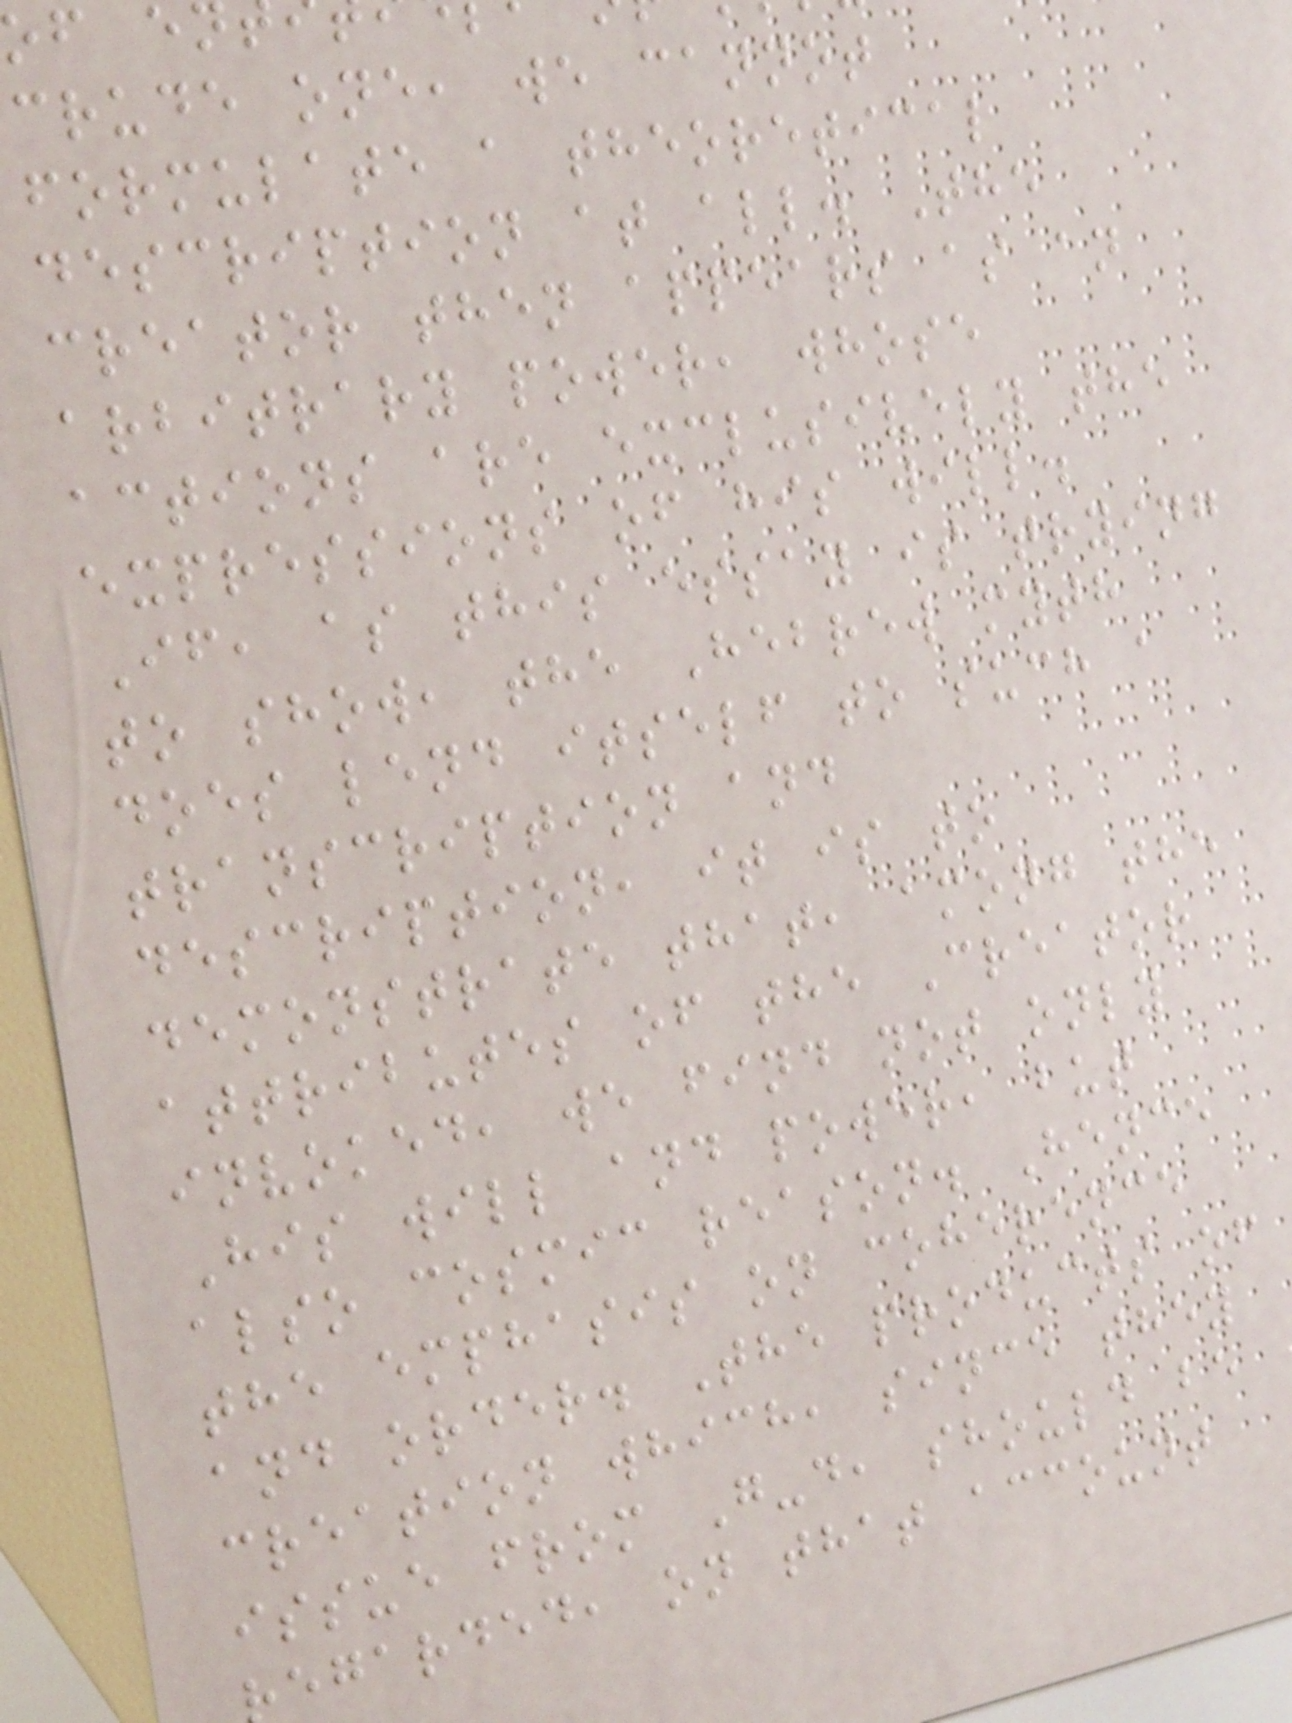crude one, we cannot
formulate a theoretical
description at all. The
creator then appears as an
arbitrary power, whose
actions are exclusively the
expressions of his will.
If, as this essay is trying
to show, the Hebrew myth
does lend itself to such a
transcription and
description, it is to
demonstrate that, among the
attributes of the Creator
invoked, we find not only
His will and power, but
also cosmic reason. Hence
the emphasis on coherence
and order. The products of
creation which, since they
issue from G-d, should be
egarded, on that account
